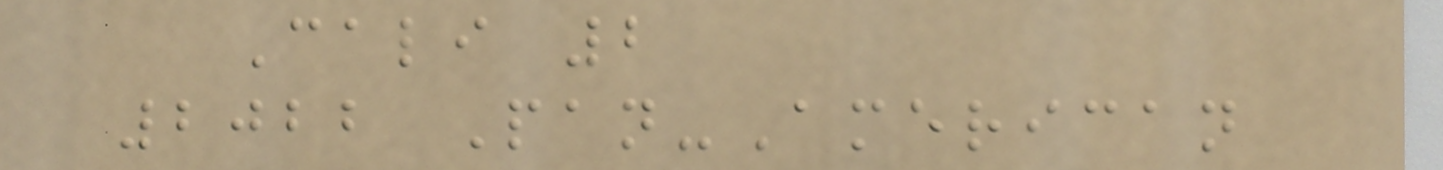Cali 2
2022 Pan-American
